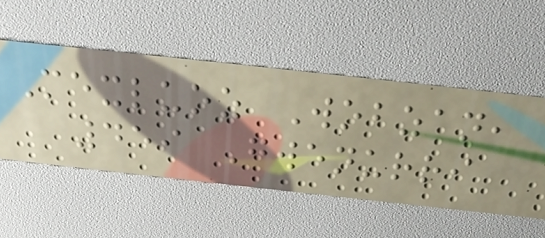Mexluoz Wobzan,
459 Gwenurri
